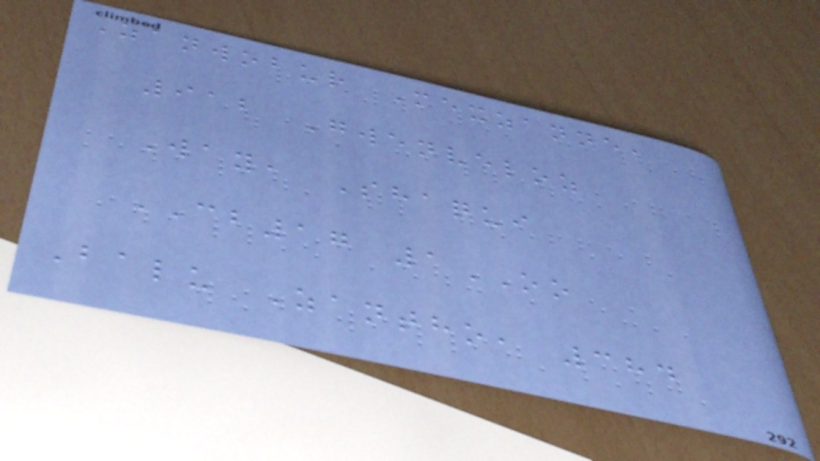Zanwobur Mexzanne,
912 Gwenveloz
Way, Shaqui
CB17 1OO
Balu Zantho, 384
